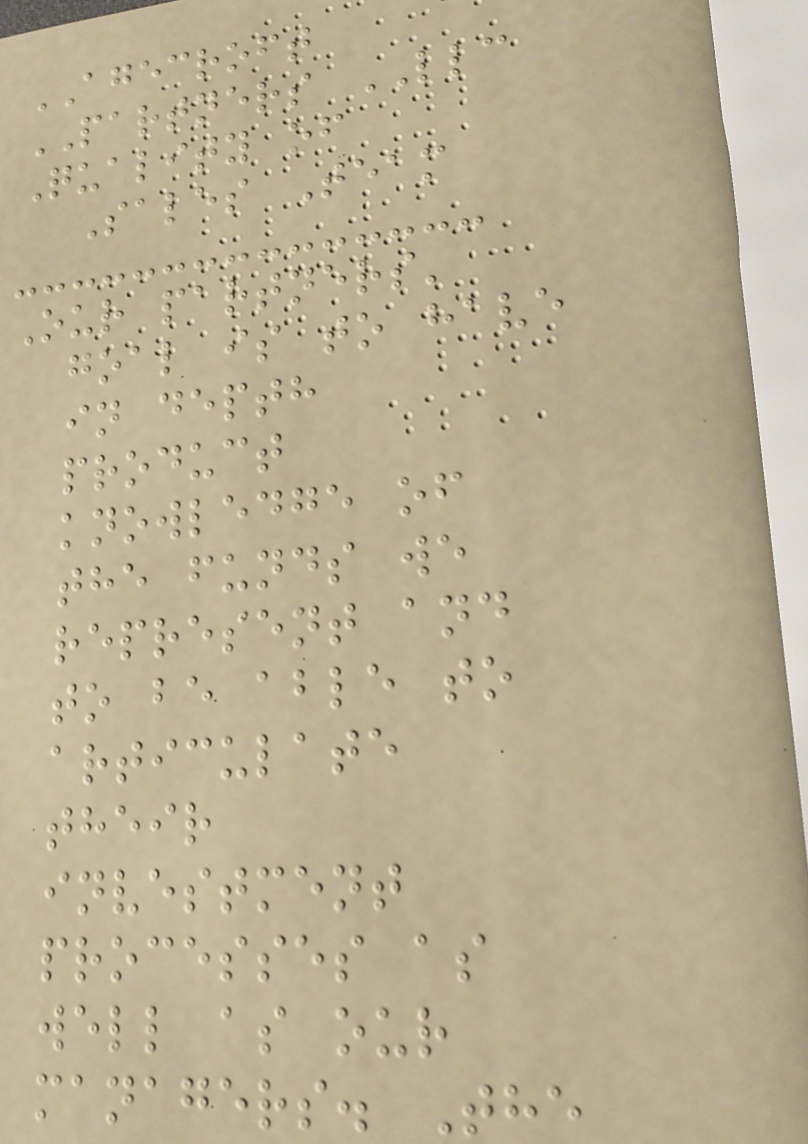AGECROFT
PARTNERS LLC
Quality of
Sales Team
Our partners'
goal is to have
in depth
product
knowledge of
the funds we
represent and
to be able to
articulate
their
investment
processes as
well as our
managers. The
